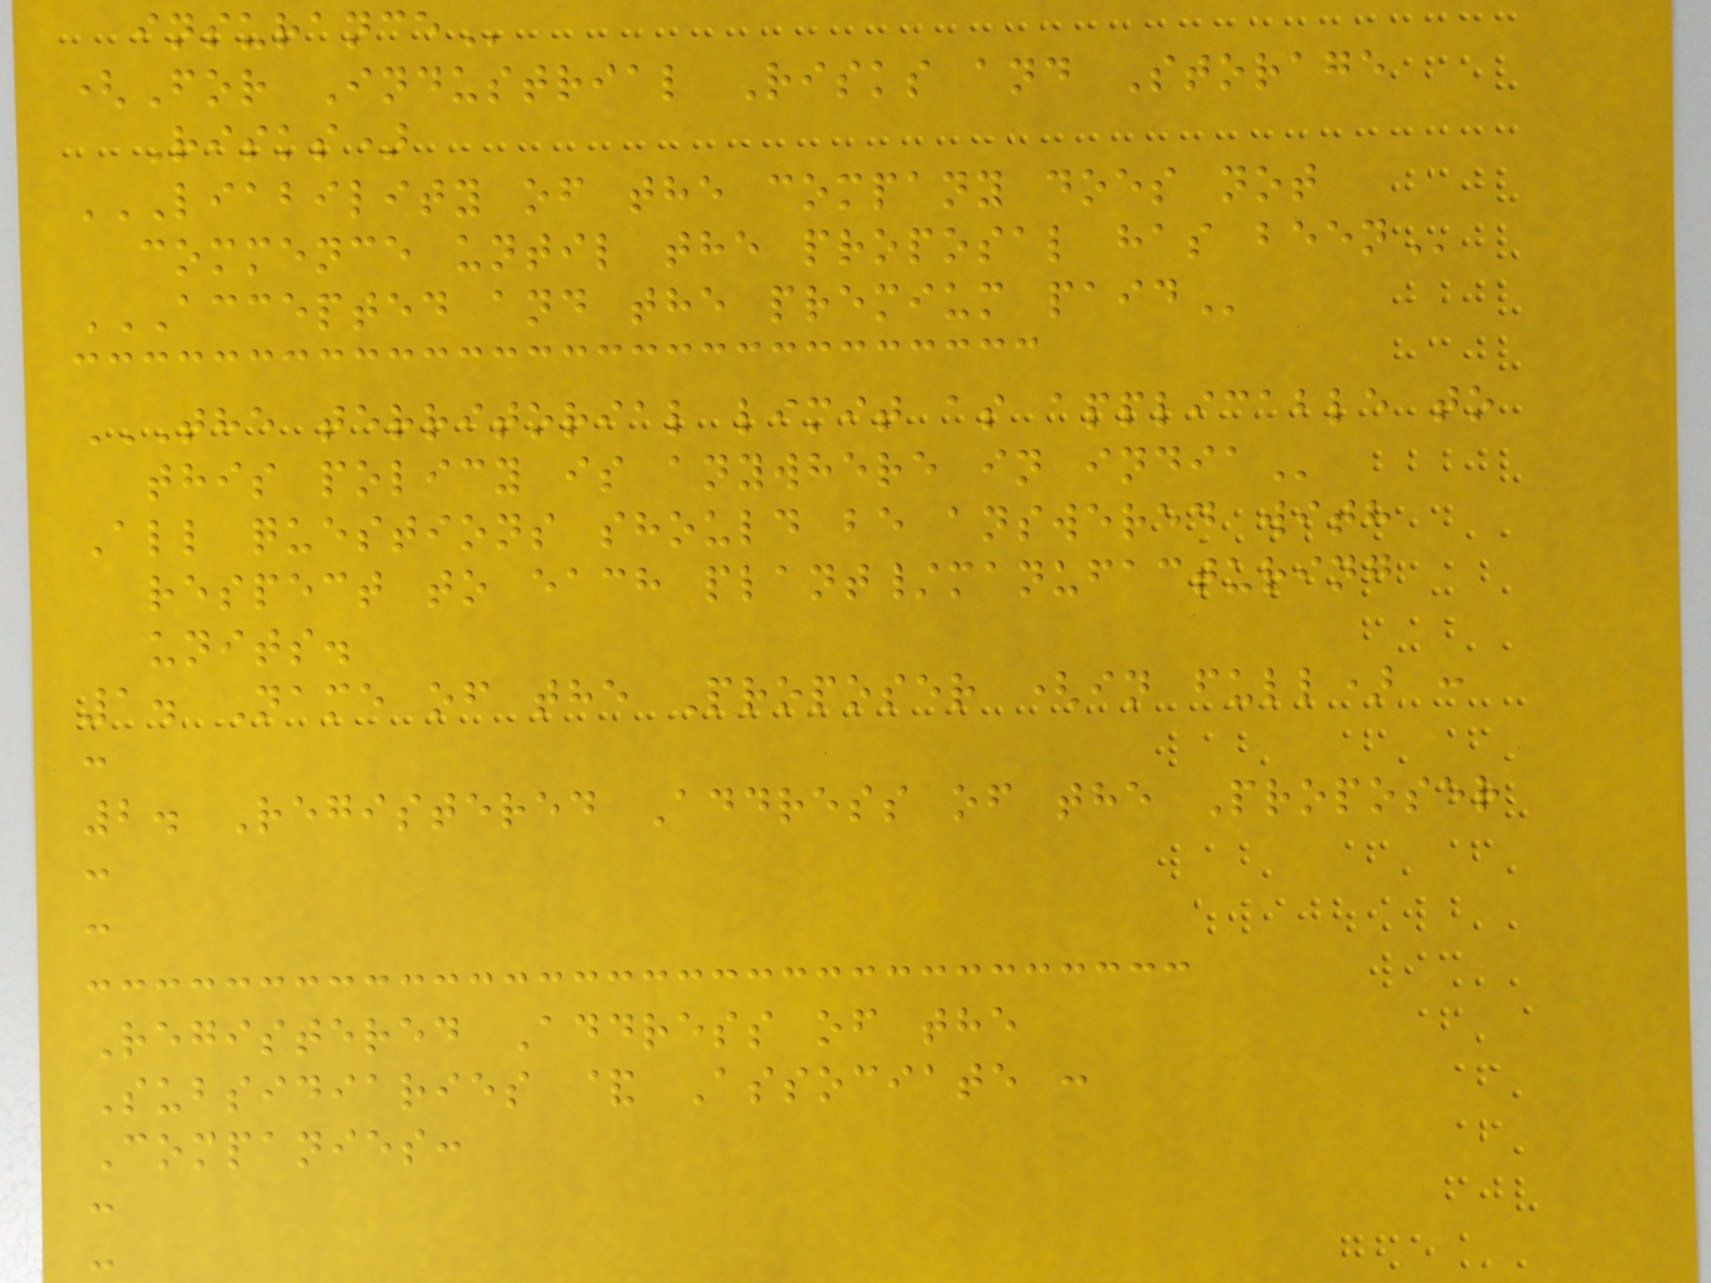(For Industrial Risks and Storage
Risks)
LIABILITY OF THE COMPANY DOES NOT
commence until the proposal has
ACCEPTED AND THE PREMIUM PAID
THE TERRITORIAL LIMIT AS APPLICABLE TO
this policy is anywhere in
All questions should be answered with
respect to each plant/manufacturing
units.
1. Name of the Proposer (in full) :
:
2. Registered Address of the Proposer
:
:
Registered Address of the
Subsidiaries & Associate :
Companies:
:
